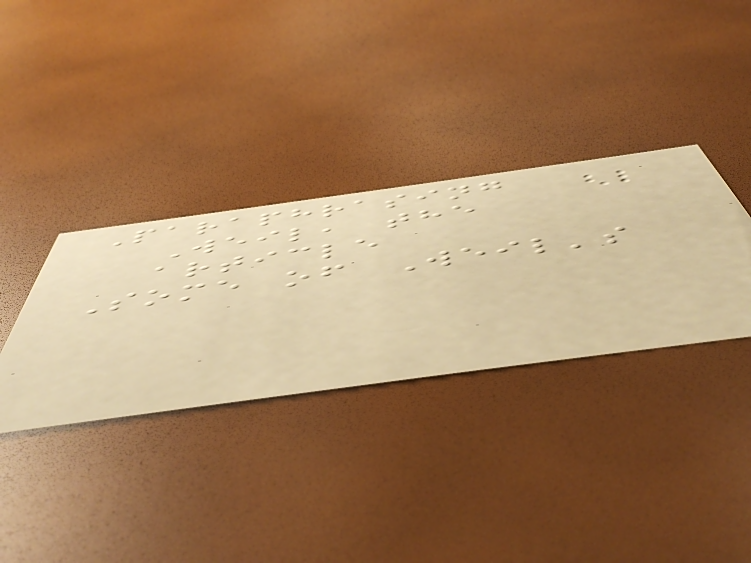Paraphrasing
Weil, the
article
Some of Weil's
